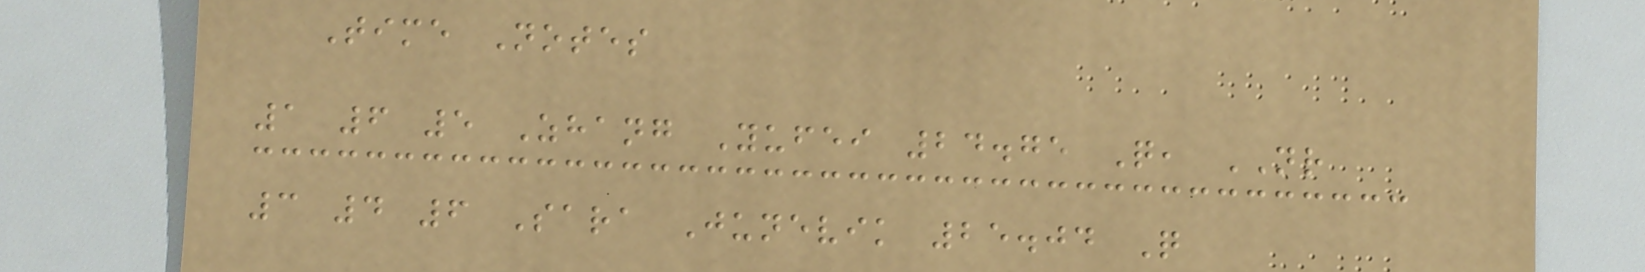Time Notes
1 6 5 Zhang Yufei 24.75 Q, NR
3 4 6 Sara Junevik 25.04 Q
